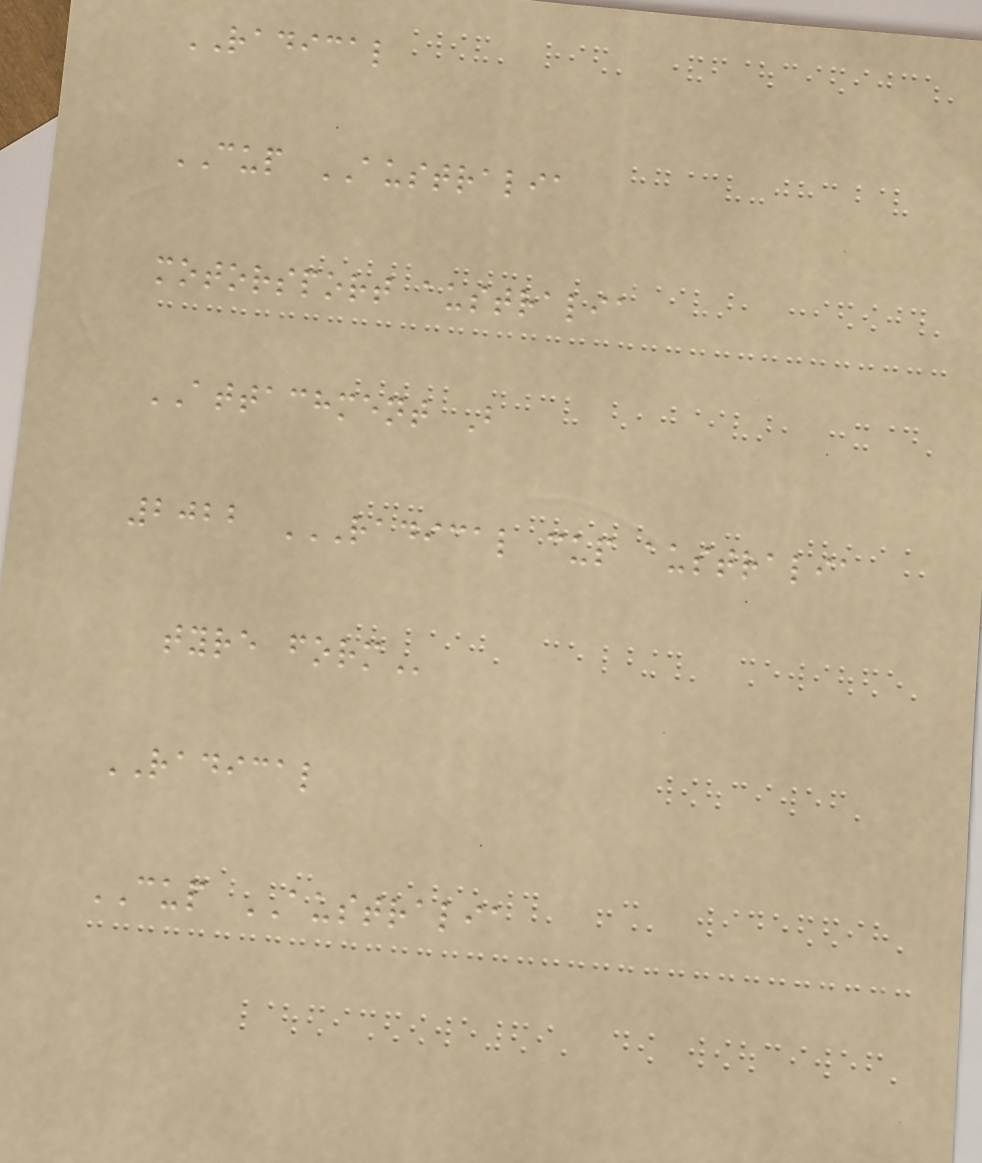RADICAL
CUP AUSTRALIA
motorsport australia
ATTACHMENT B
2022 RADICAL CUP AUSTRALIA
TYRE FORM
RADICAL
CUP AUSTRALIA
